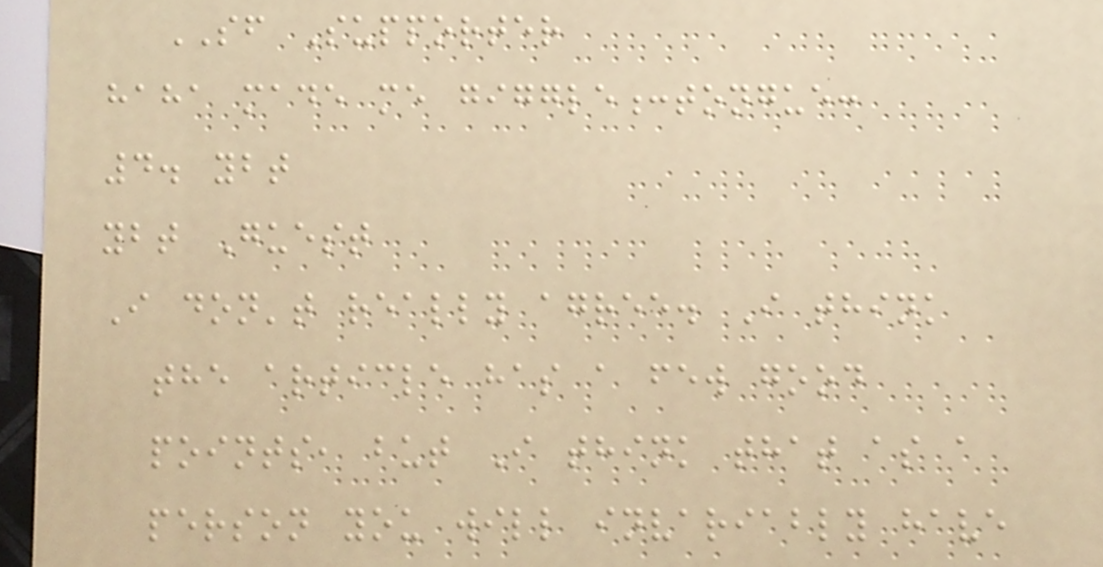SF Supporter
haha made me giggle:tongue:
4. ybt
ybt Guest
I don't really agree. I think
the article has a few good
points, but I think that as a
person you will invariably have
